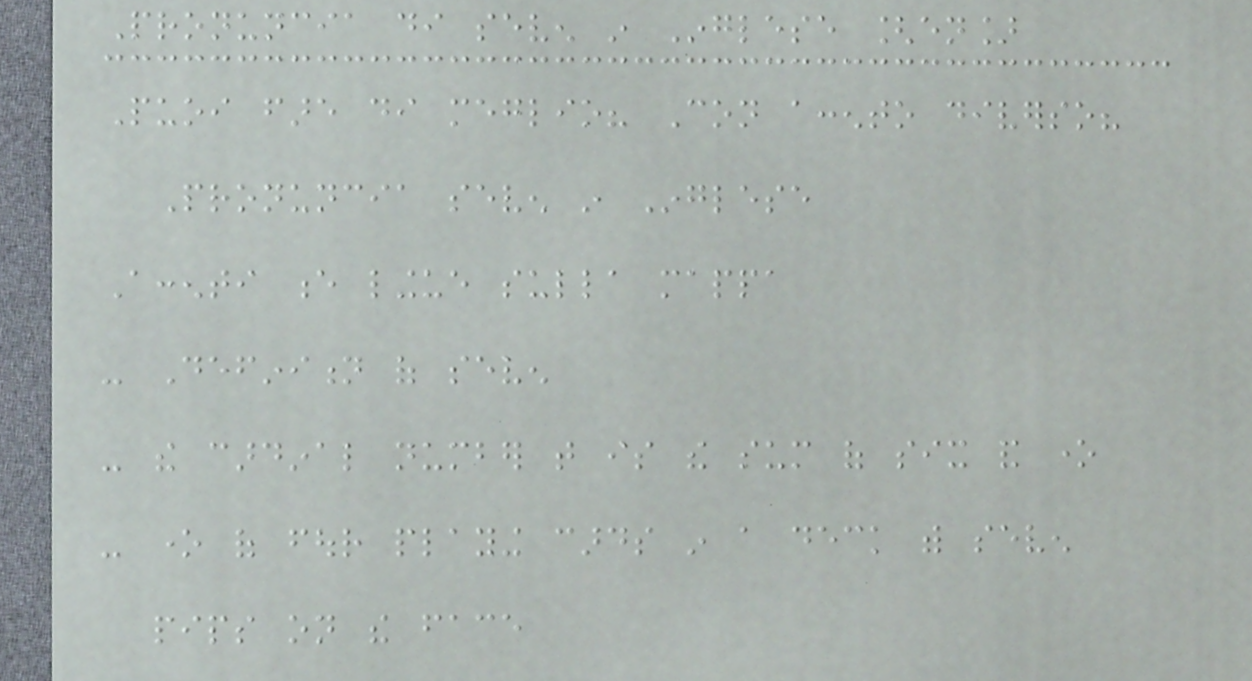Pronuncia di seven in Inglese [en]
Puoi fare di meglio? Con accento diverso?
Pronuncia seven in Inglese
Accenti e lingue sulla mappa
- Definition of seven
- the cardinal number that is the sum of six and one
- one of four playing cards in a deck with seven
pips on the face
